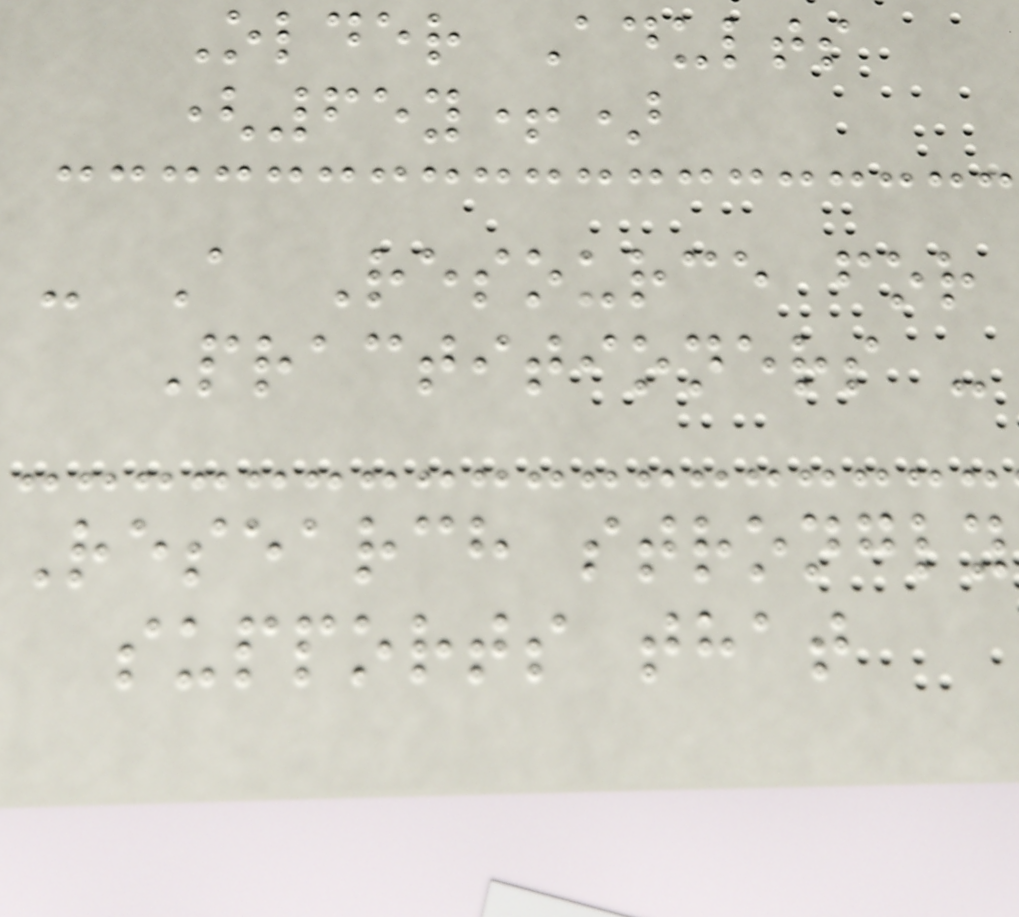Older Adults
(65y+)
- A Resource for
Practitioners -
Research strongly
supports that
